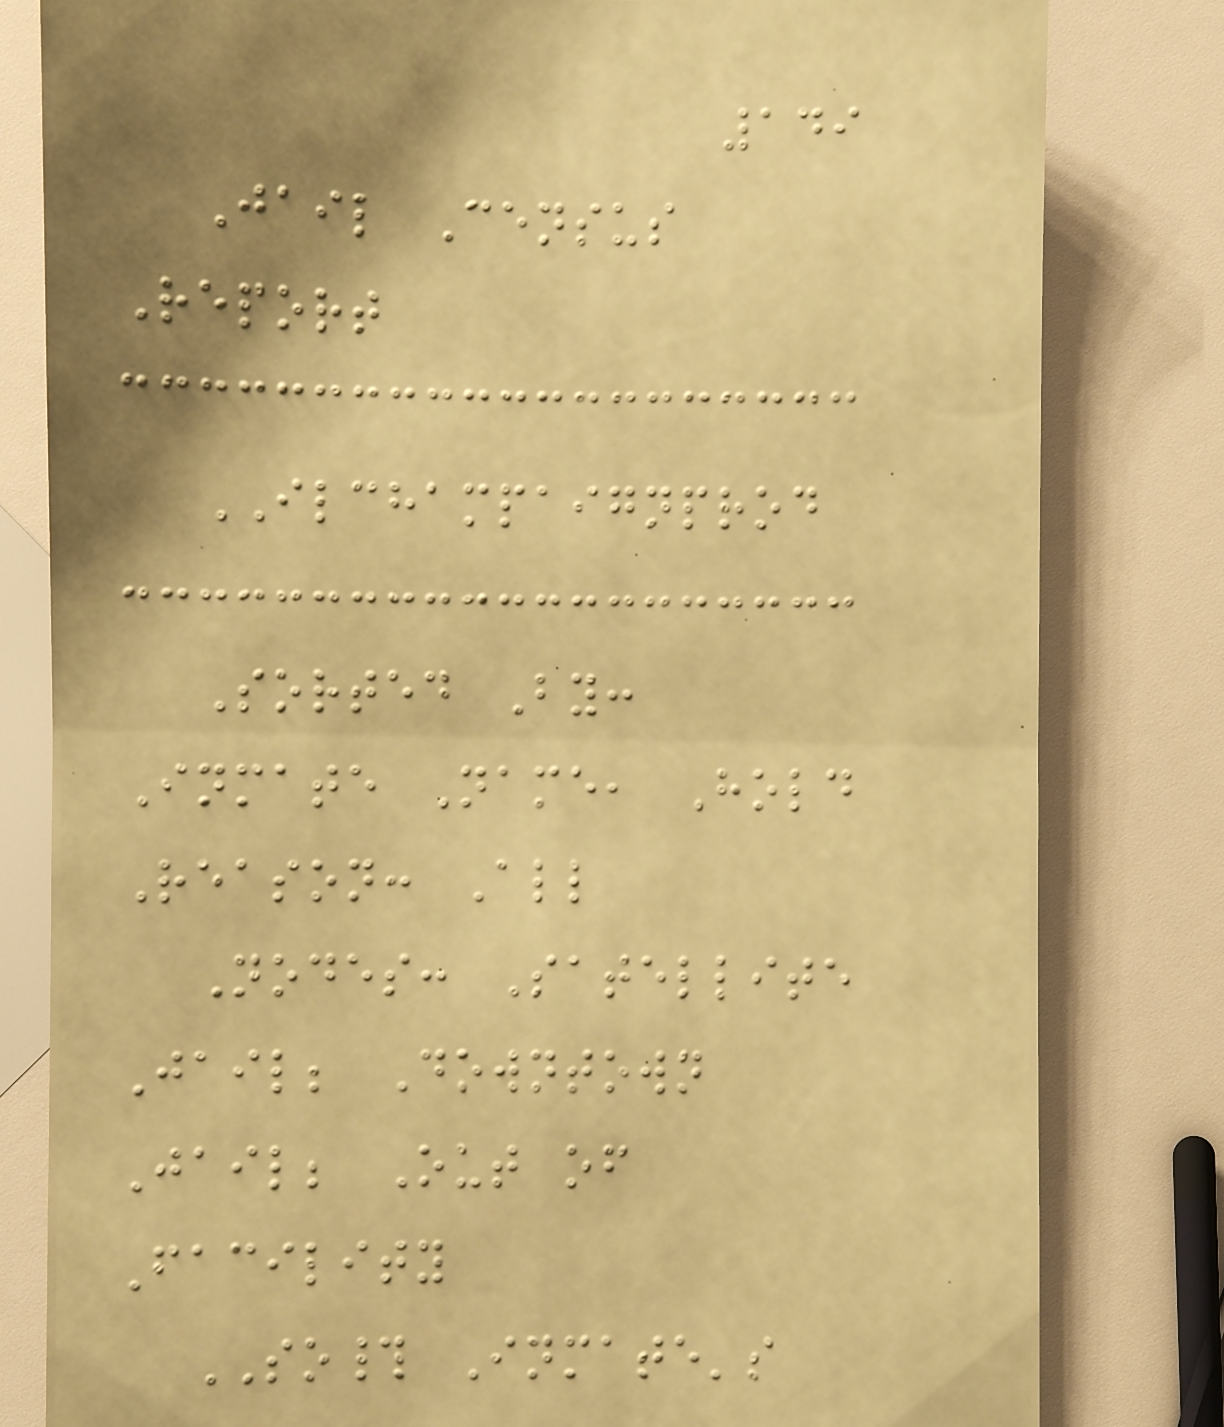149
Jail Census
Report
ILCHAMPAIGNPROD
Sorted By:
Inmate Name, Hold
Reason: All
Nodes: Satellite
Jail; Downtown
Jail; Out of
Facility
SO# Inmate's
